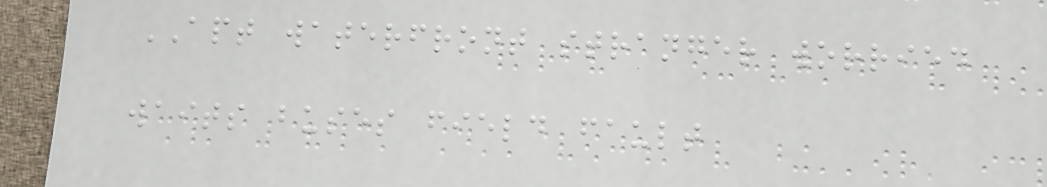APT waterfront stranger worried
waits buses field fault
